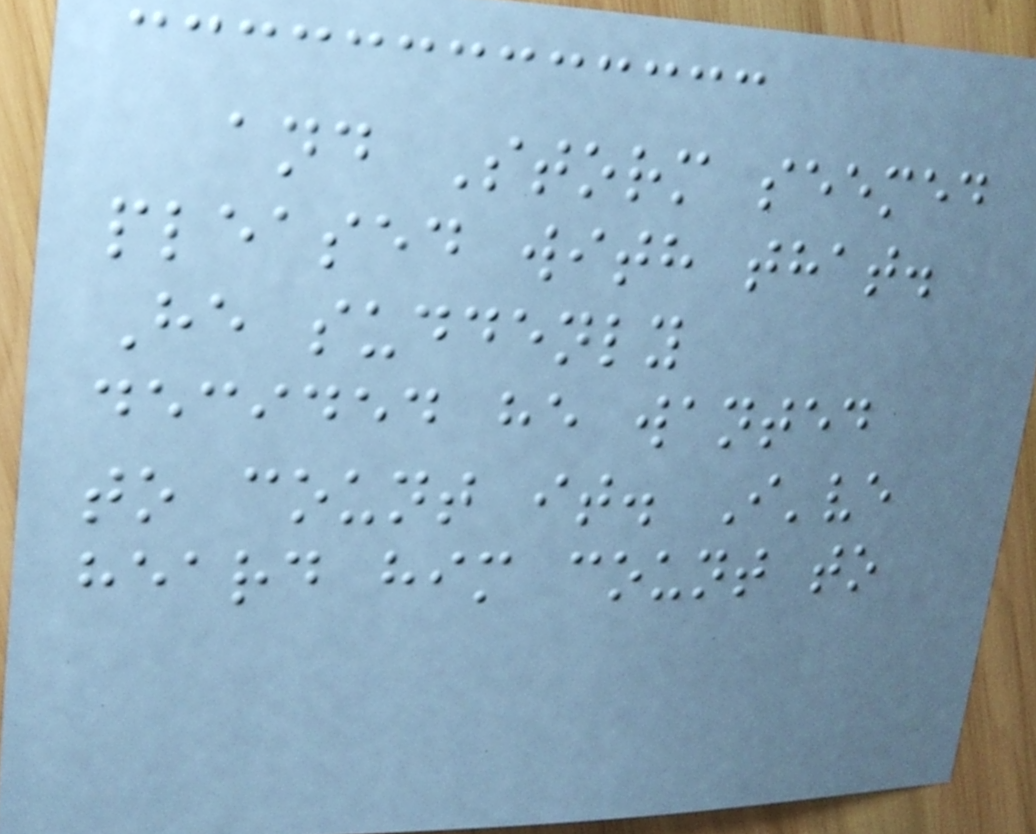and Storm seemed
pleased with that.
He suddenly
decided he wanted
to count it. I've
heard him count to
